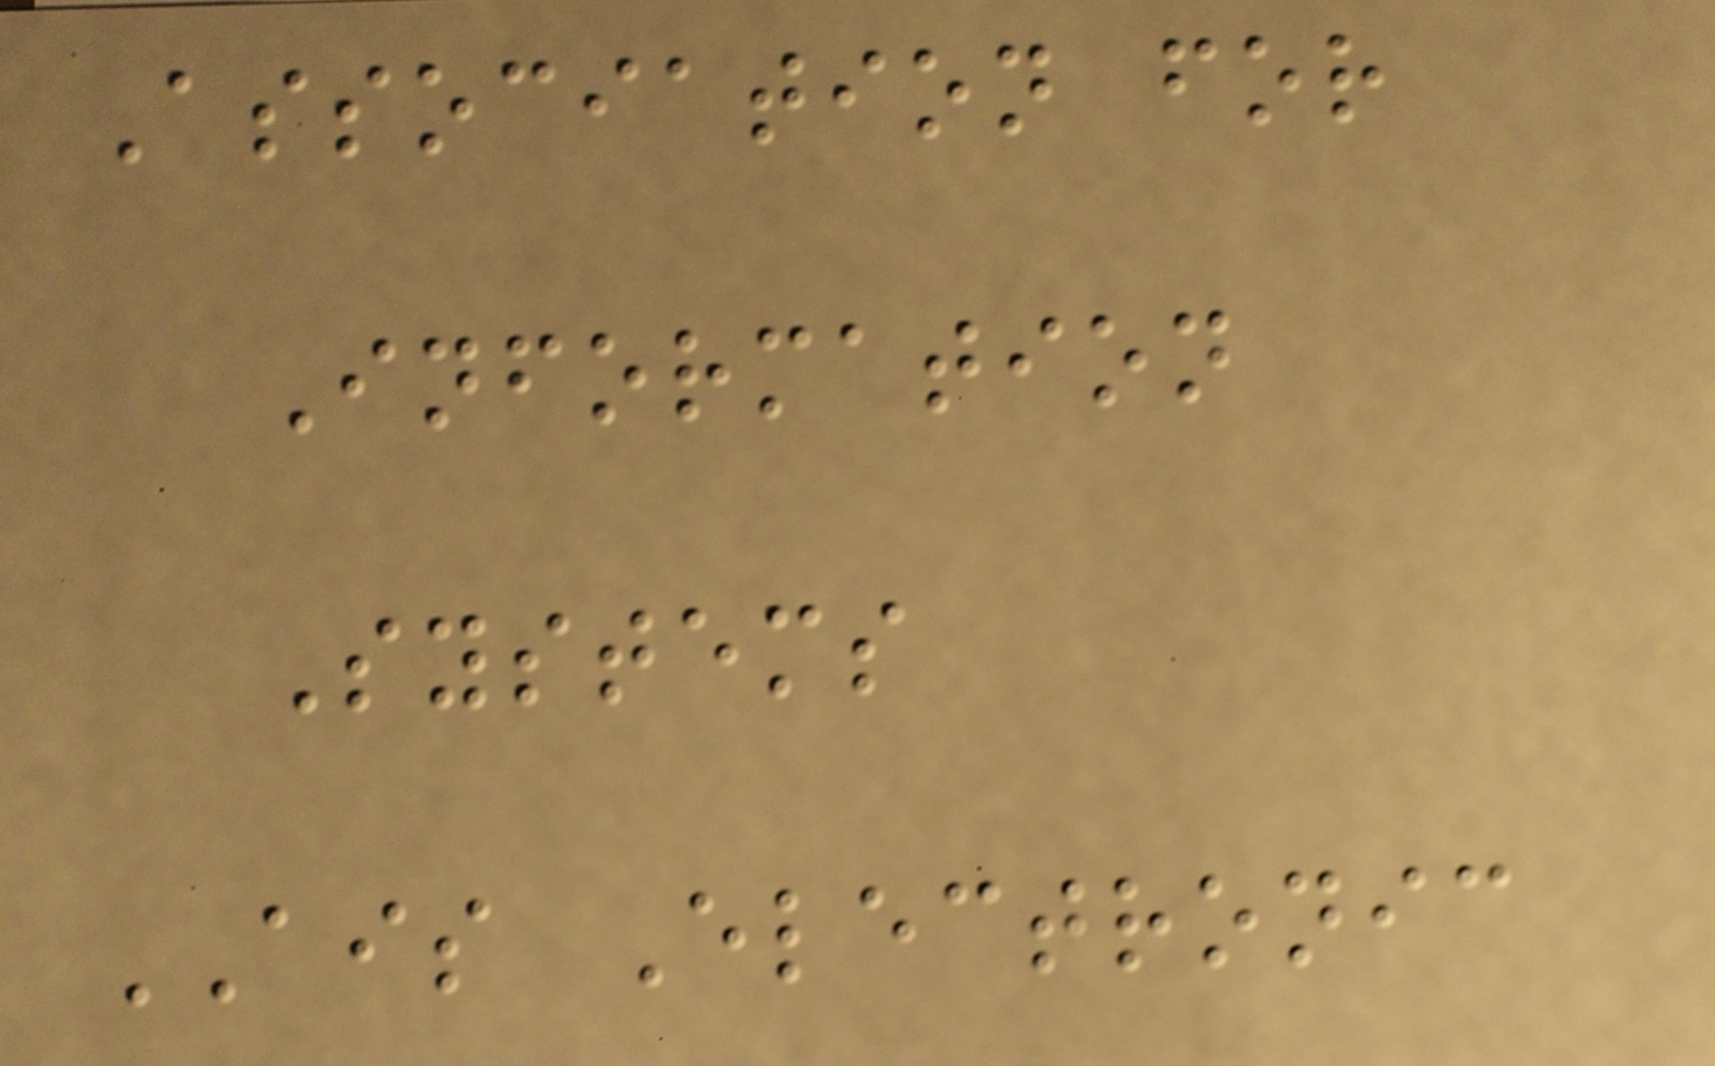Association for
Information
Systems
AIS Electronic
